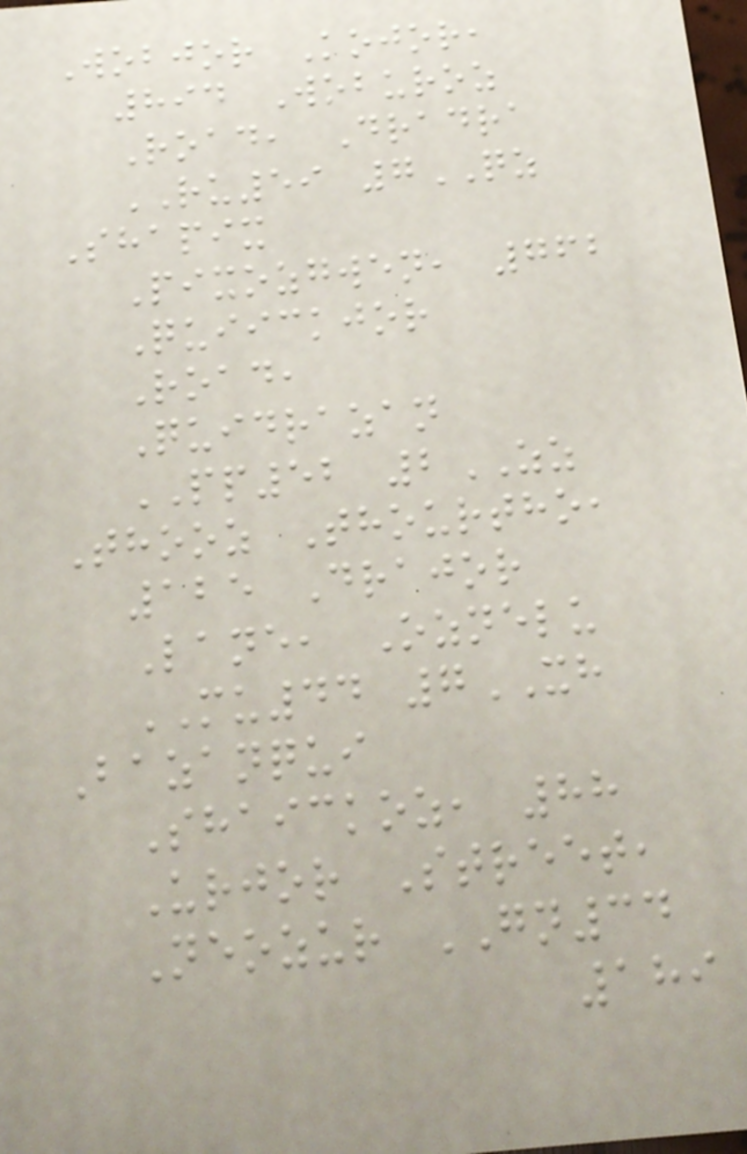Wobjor Kojor,
894 Woburoz
Road, Dradra
RU59 7QZ
Shapix
Pixozgwen, 762
Quiickjor
Road,
Quidrazan
PP52 2ZZ
Thooz Thourtho,
125 Drajor
Lane, Oznelu
MU44 7XH
Bazanqui
Shaickoz, 88
Urjor Street,
Neozur GN34
189
